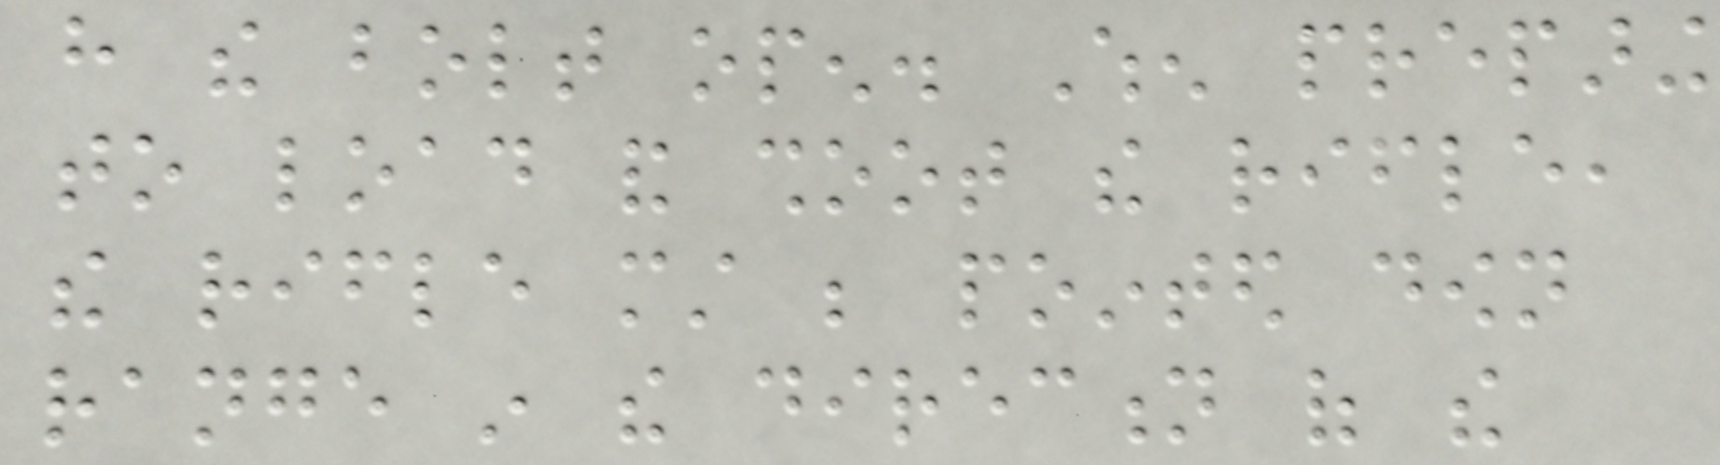have the bolt open. When preparing
to load and shoot the rifle,
the rifle must be pointed down
range in the direction of the
